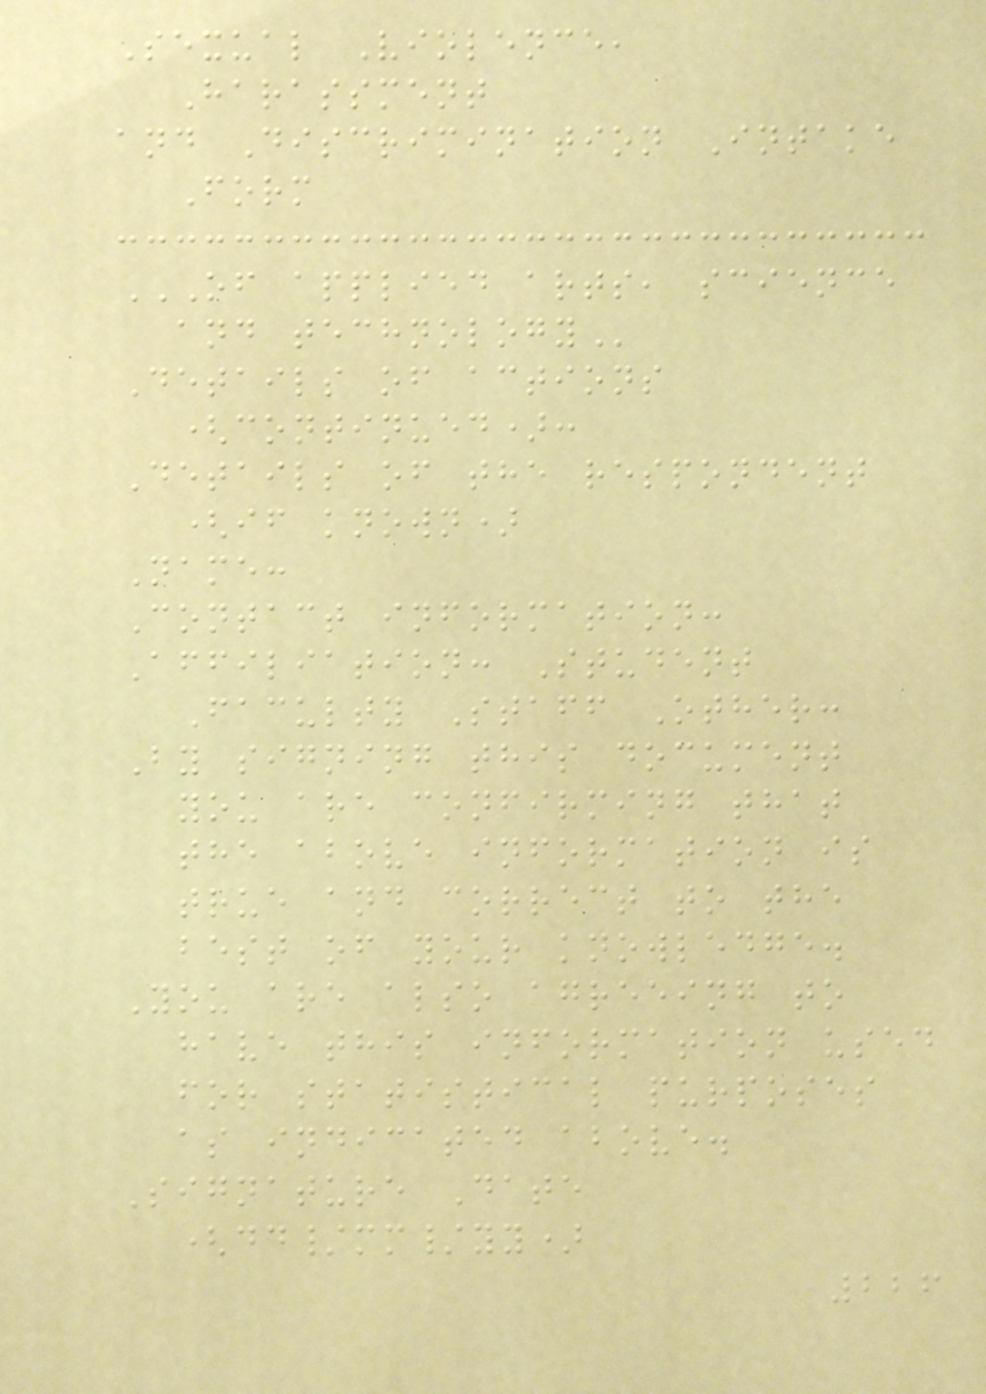Sexual Violence,
Harassment
and Discrimination Intake
Form
OF APPLIED ARTS, SCIENCE
AND TECHNOLOGY
Details of actions
(continued):
Details of the respondent
(if known)
Name:
Contact information:
Affiliation: Student
Faculty Staff Other:
By signing this document
you are confirming that
the above information is
true and correct to the
best of your knowledge.
You are also agreeing to
have this information used
for statistical purposes
as indicated above.
Signature Date
(dd/mm/yy)
226
